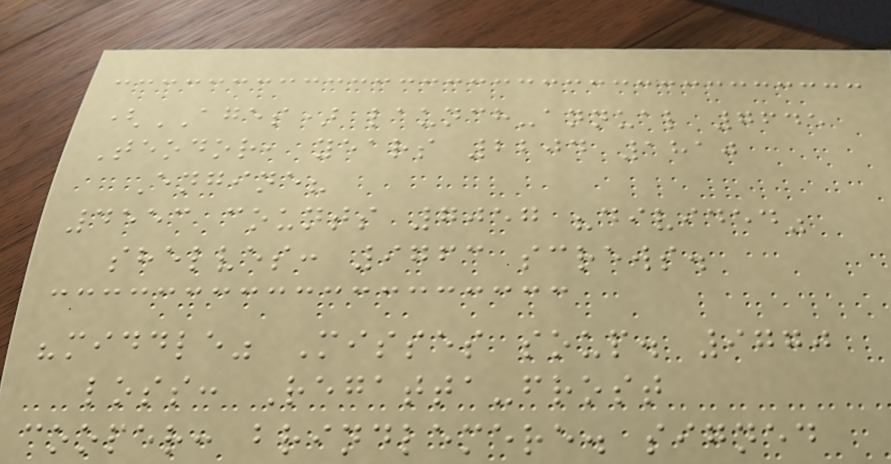(AGES) launch-annual 7645
Teodor, years 2204 1810
Engine?
4553 counts 7057 "divided"
shelves: 9763 screws.
"middle" Misses soup. 9770
loss: Regatta-frost
cooper: brindlemere. signed
